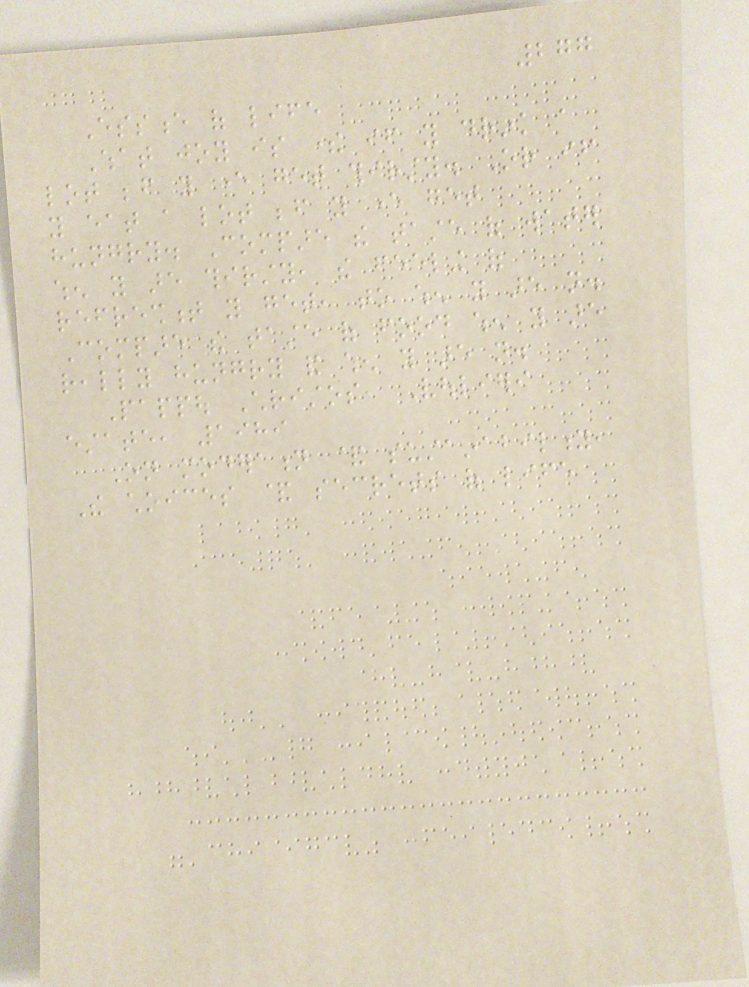277
Essence of life
What joy is there if you drink a
lot before you ever get thirsty. Or if
you eat a lot before you ever get
hungry. Compare the taste of water
when you are thirsty, the feeling of
refreshment you get, to when you are not.
Compare the taste of food when you are
really hungry and when you are not.
Pappou Christos, Voulieri
estate, 1989
On moderation & sustainability,
The choices & secrets of life
